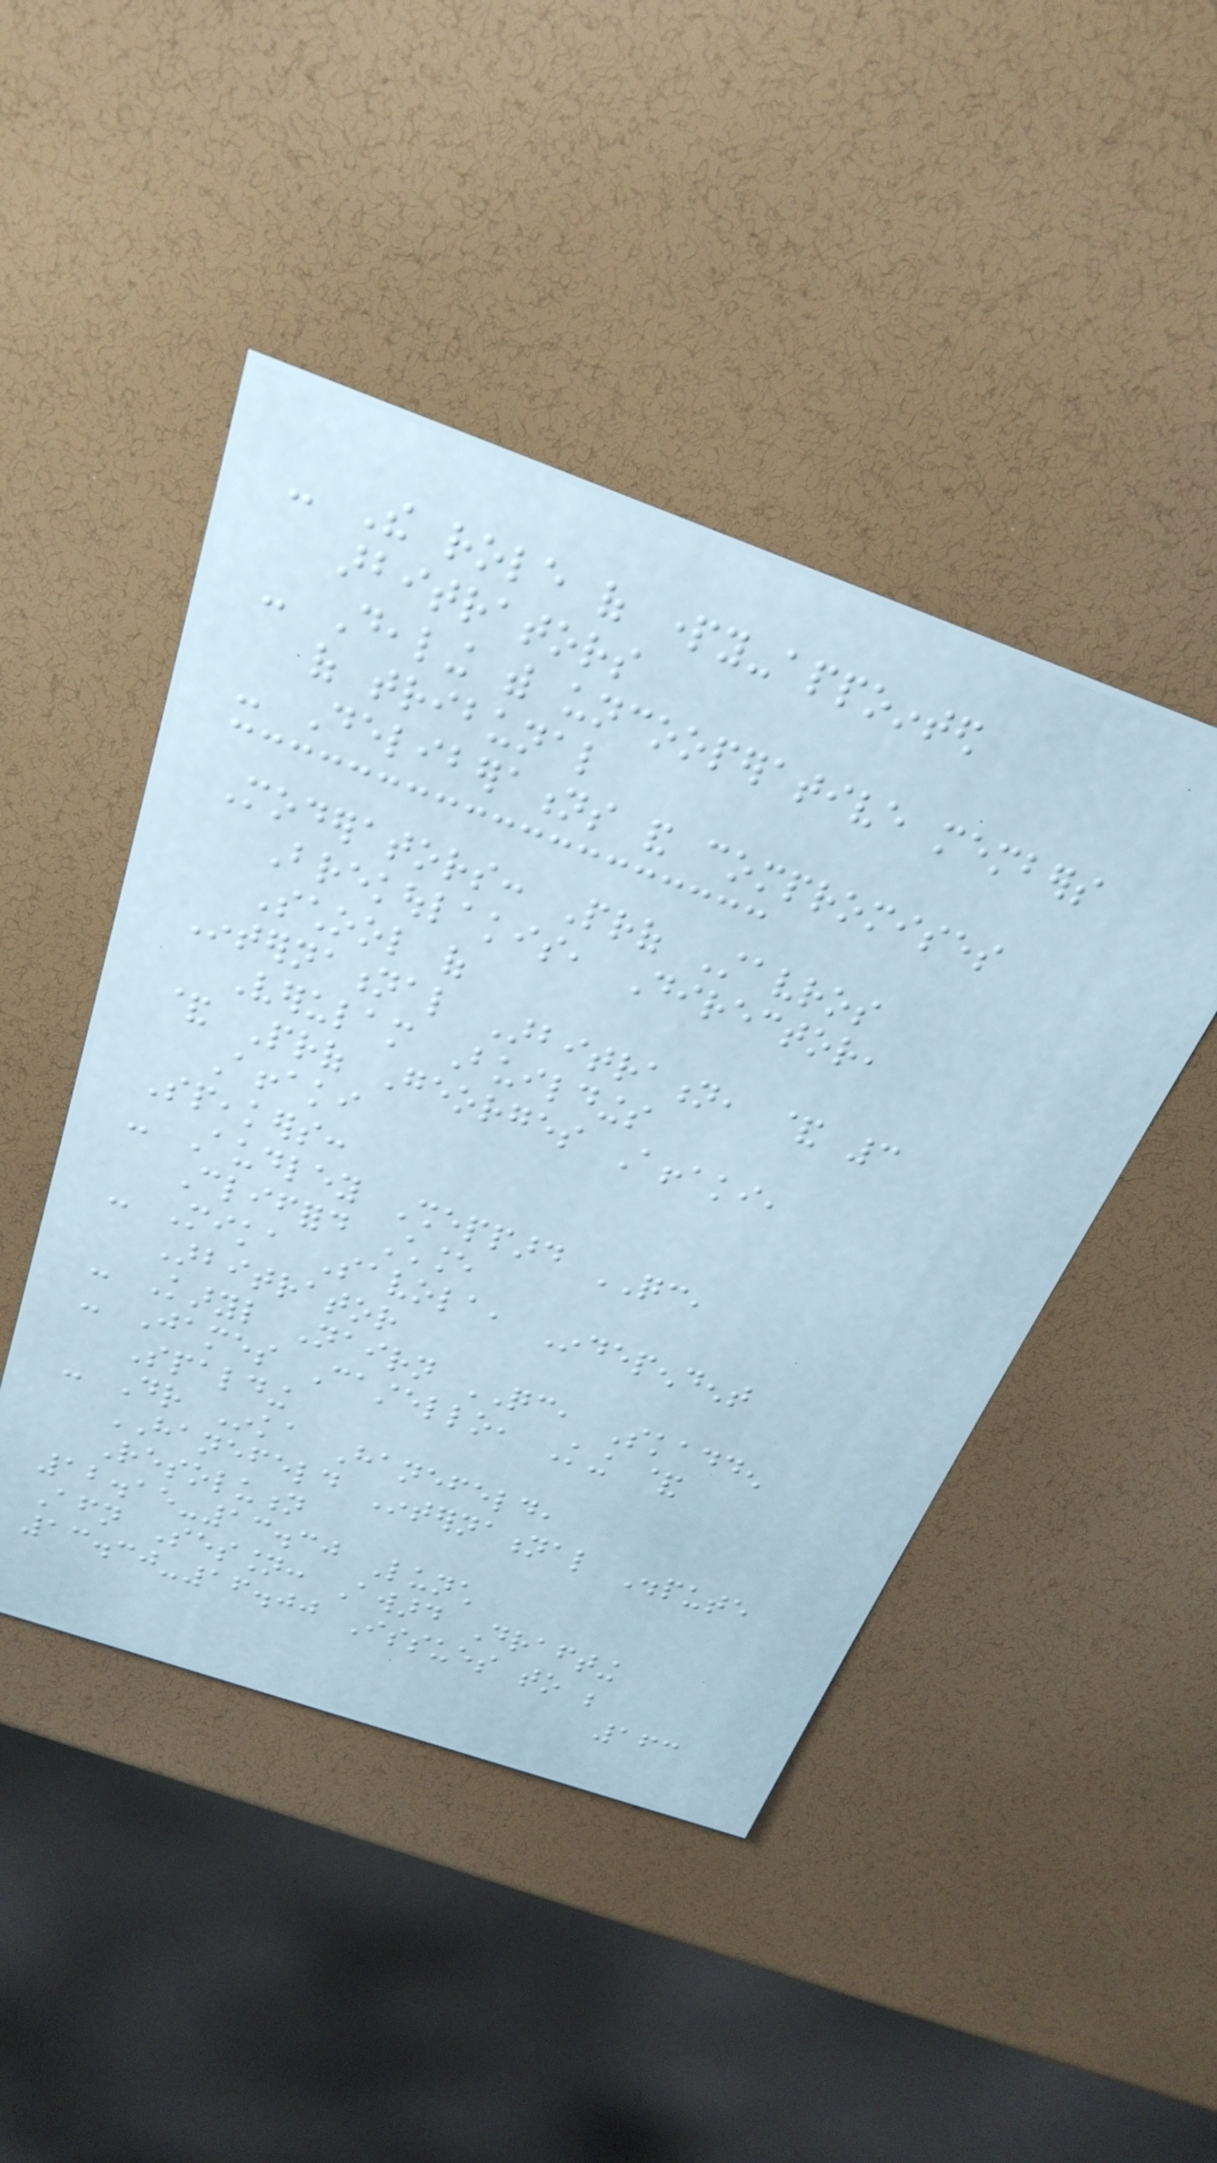- The role of party-appointed
arbitrators
- Dealing with uncooperative members
of tribunal
- Deliberations and compromises
Moderators: Prof Stavros
Brekoulakis, Director,
School of
International Arbitration, & 3
Verulam Buildings
& Prof Georges Affaki,
Affaki
Speakers:
- Audley Sheppard QC,
Clifford Chance
- Mika Savola, Independent
Arbitrator
- Karyl Nairn QC, Skadden
- James Castello, King &
Spalding
- Dr Inka Hanefeld,
HANEFELD International Dispute
Resolution
12.15-13.30 Lunch
Afternoon Session: Award Drafting
13.30-16.00 Issues to be
163
